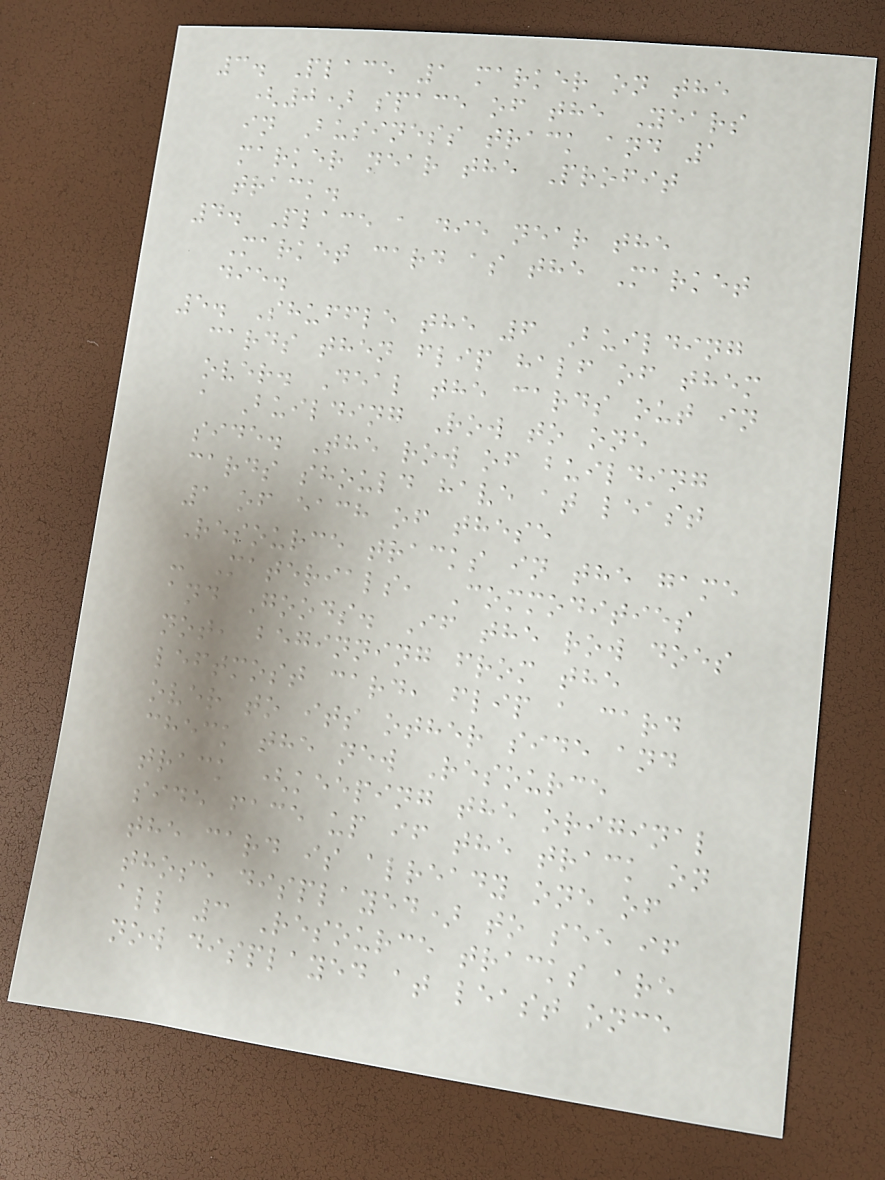3. Place 1 marker on the
(0) space of the Years
in Business track and 1
marker near the Profit
track.
4. Place a die near the
Market card as the Market
die.
5. Shuffle the 6 Building
cards then flip half of them
over. Deal the cards out in
a Building Row to one
side. The row of building
cards should have at least
1 of each of these
Resource tracks in the game
- Materials, Commodities
and Goods. If the row does
not, beginning from the
leftmost card, flip a card
over to its other side and
check the new Resource
track (keeping the original
side face up if the track on
the card is already one of
those displayed) to see if
all 3 Resource tracks are
now displayed at least once
